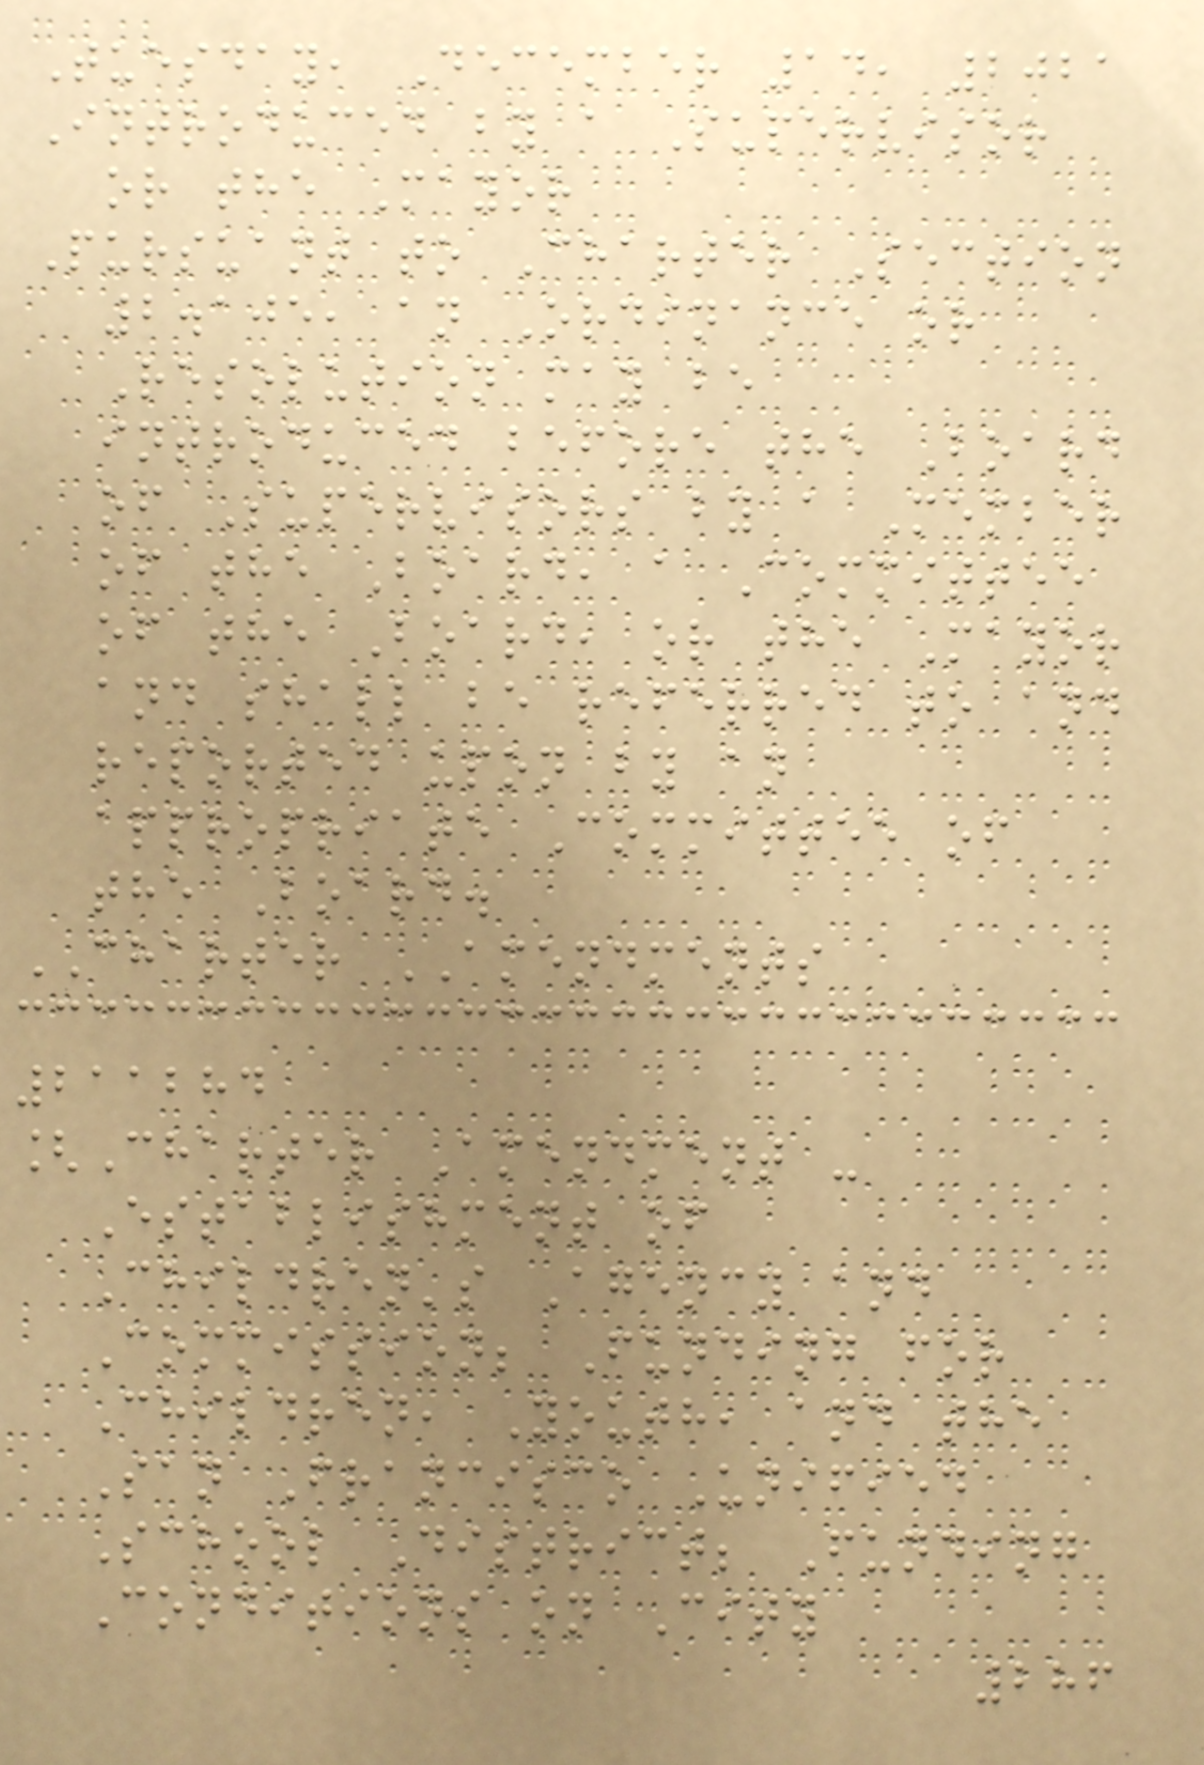Tuesday, December 14, 2021
Introduced by a Supervisor
or the Mayor
Pursuant to Charter Section
2.105, an Ordinance or
Resolution may be
introduced before the Board
of Supervisors by a Member
of the Board, a Committee
of the Board, or the Mayor
and shall be referred to and
reported upon by an
appropriate Committee of
the Board.
CHARTER AMENDMENTS
211284
[Charter Amendment -
Establishment of
Children's Agency and
Commission; Funding for
Children, Youth, and the
San Francisco Unified
School District; Funding
Conditions on City
286
